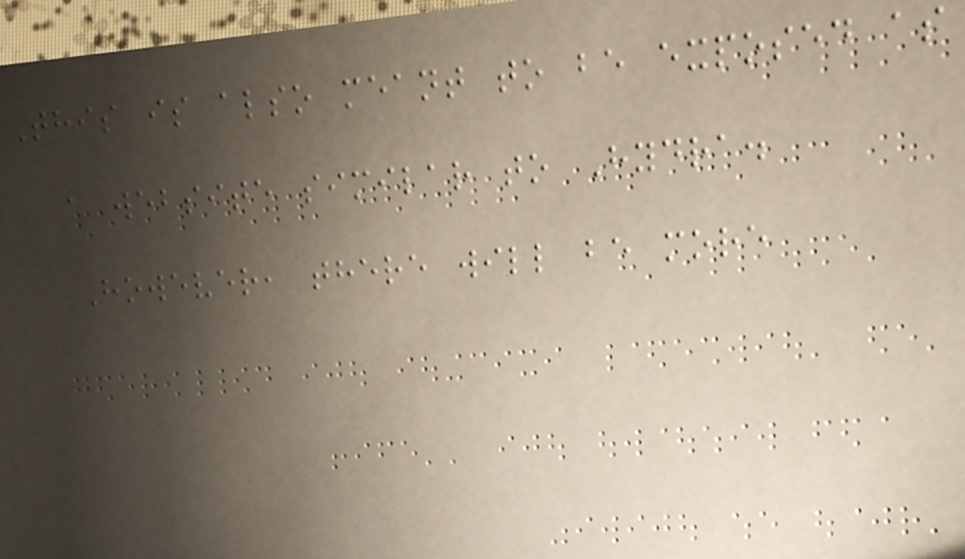This is also meant to be exposed as
a website similar to Hydra.
However, there will be more
